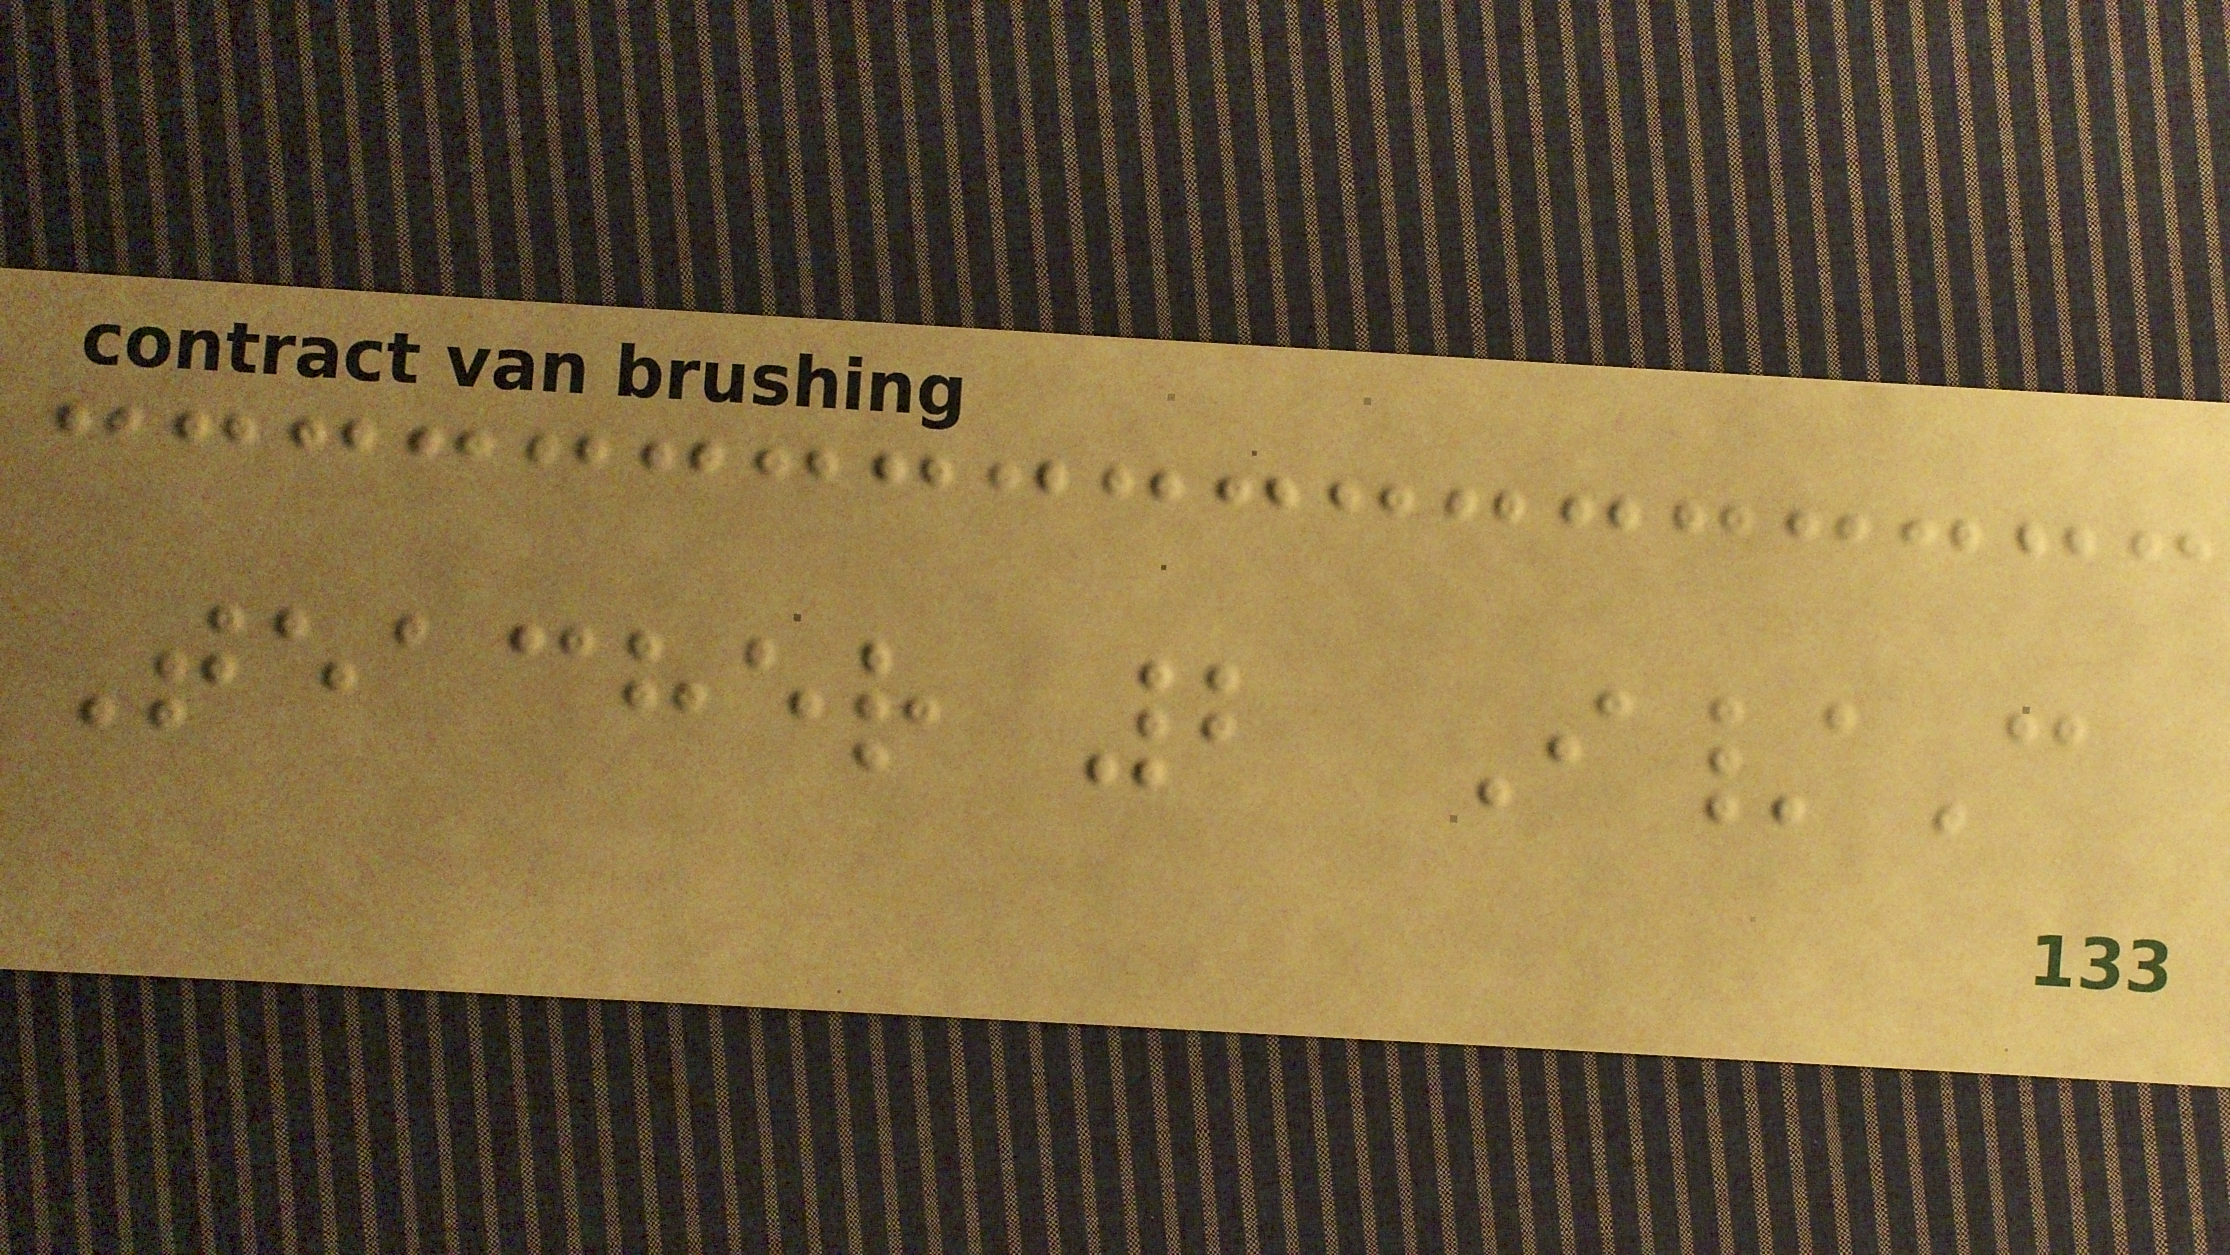Teacher 2 I/C
